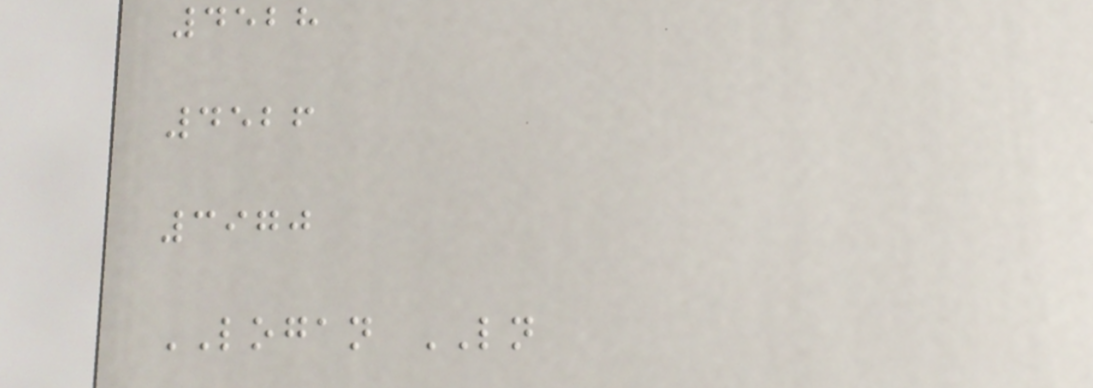4528
4526
3970
LOGAN LN
